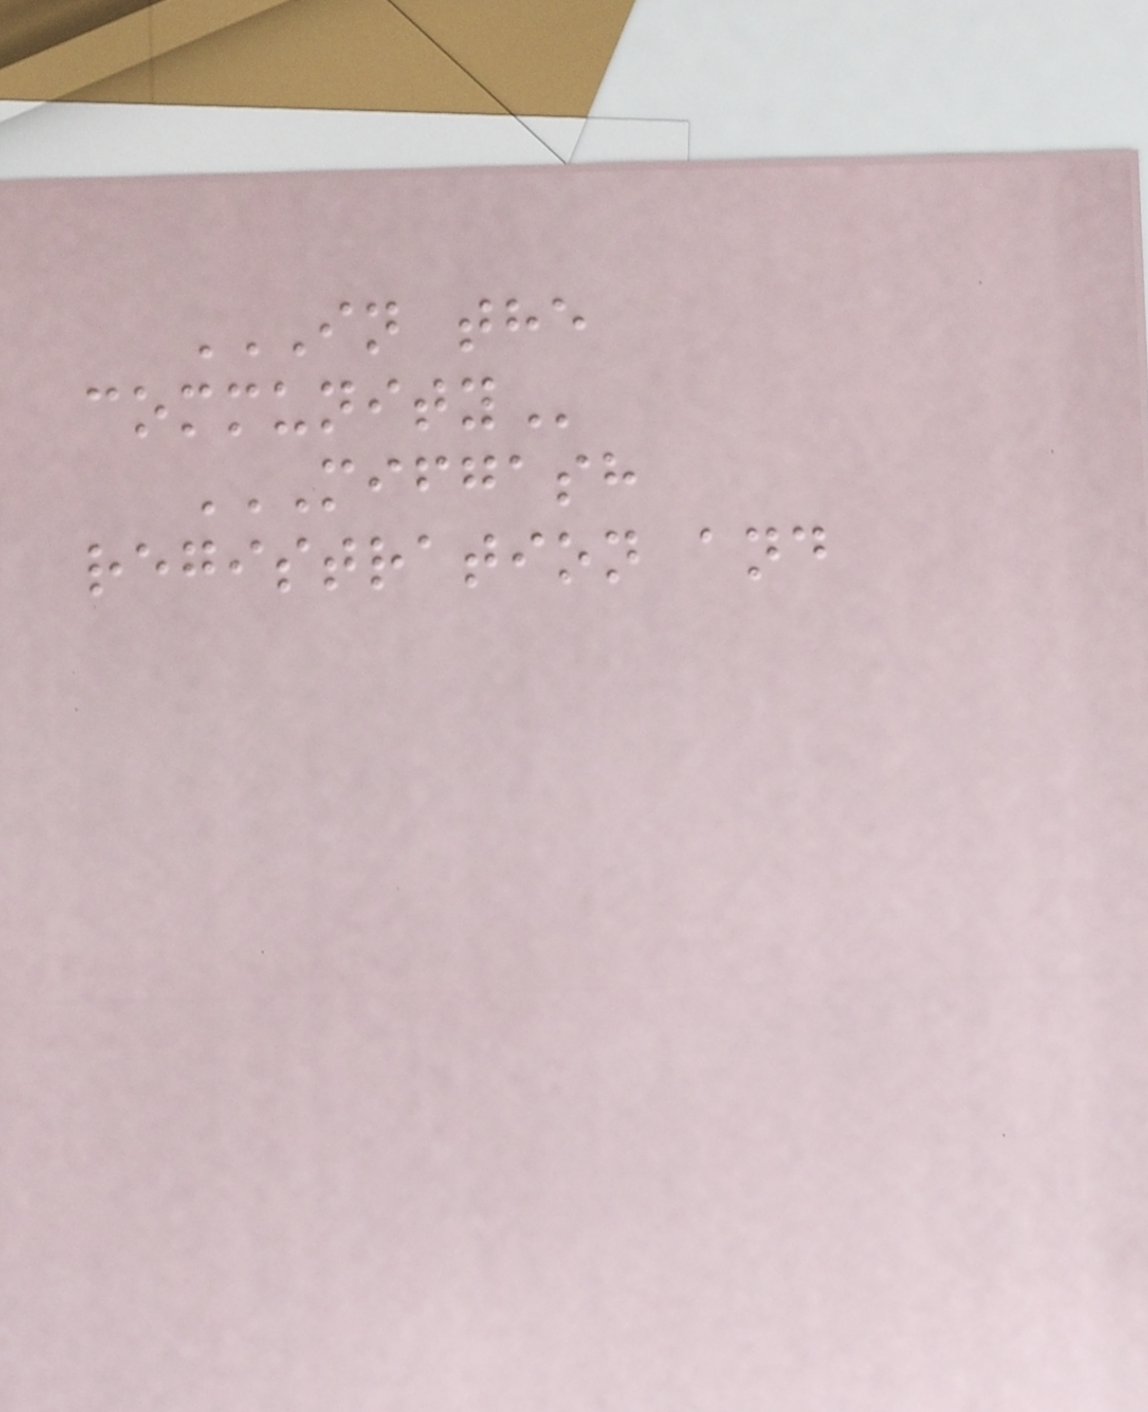IN THE
COMMUNITY
MIFGASH
REGISTRATION AND
